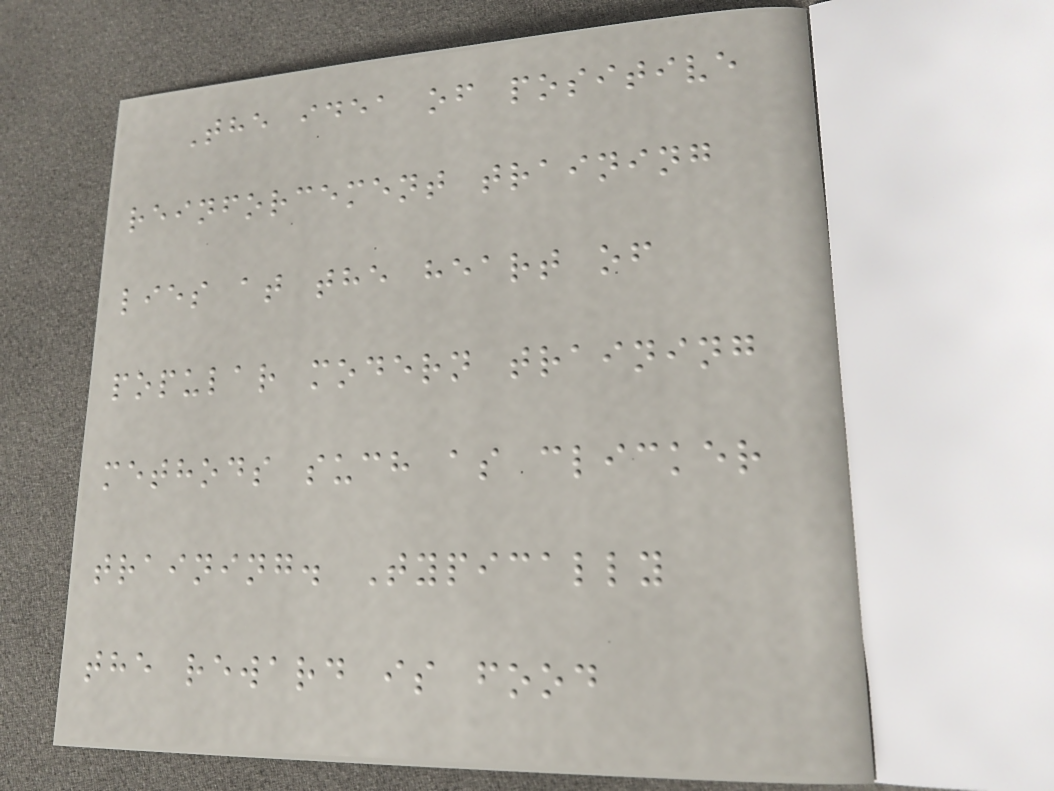The idea of positive
reinforcement training
lies at the heart of
popular modern training
methods such as clicker
training. Typically
the reward is food
